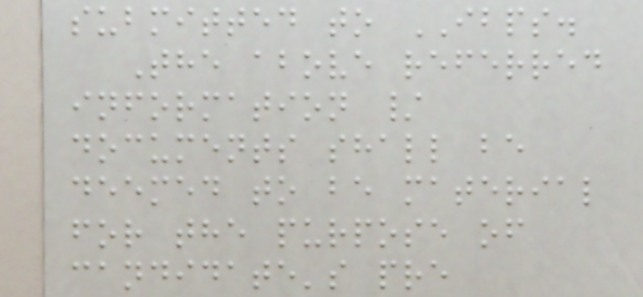submitted to IBPS.
The above referred
information /
documents shall be
deemed to be material
for the purpose of
candidate's pre
